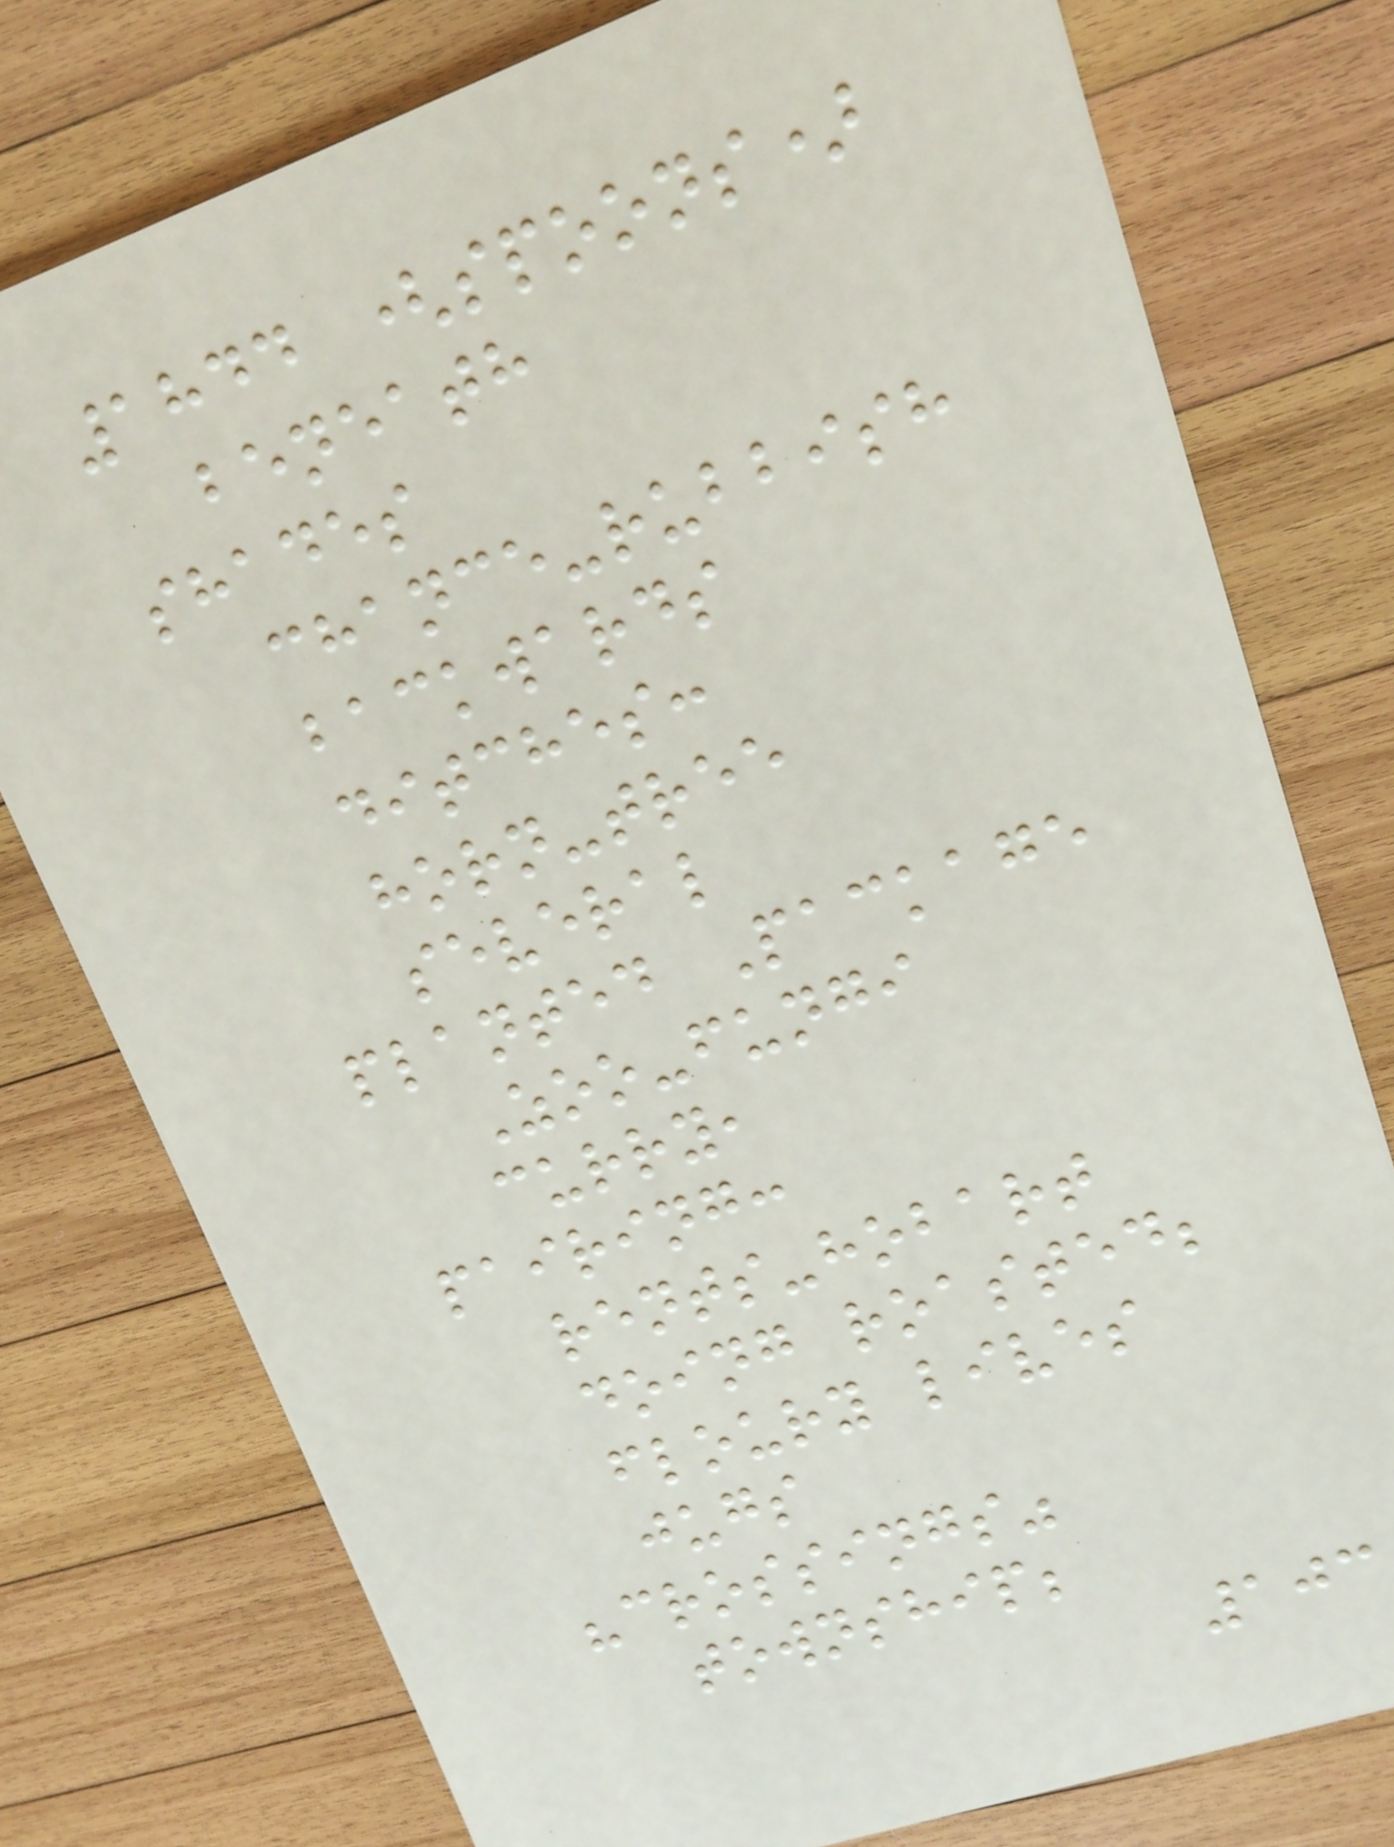1844 (spoons)
beneath
shades
chance-rubbish
backwards
ditches:
horn-tree
several
planted Package
Zoo-fungi
curry,
pairing:
rents-hobart
doing roasted;
floury lives
jugs
"crossings"
township;
103
